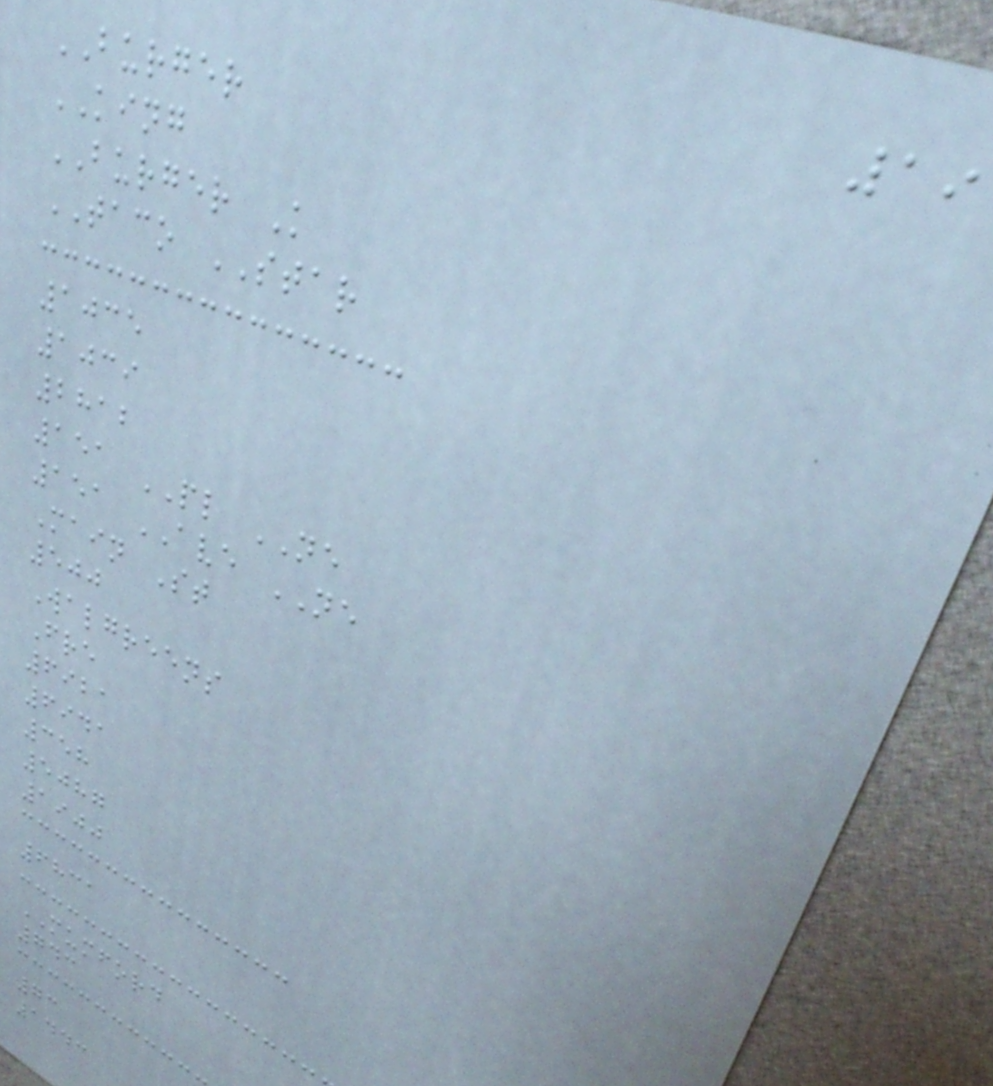19
BURGER
KING
BURGER K
TACO STAR
1035
1039
2812
151 PL NE
151 AVE NE
Main St
500
Walgreens
Fre
6921
6941
358
5087
1900
6831
MUMFORD
743
73
1443
